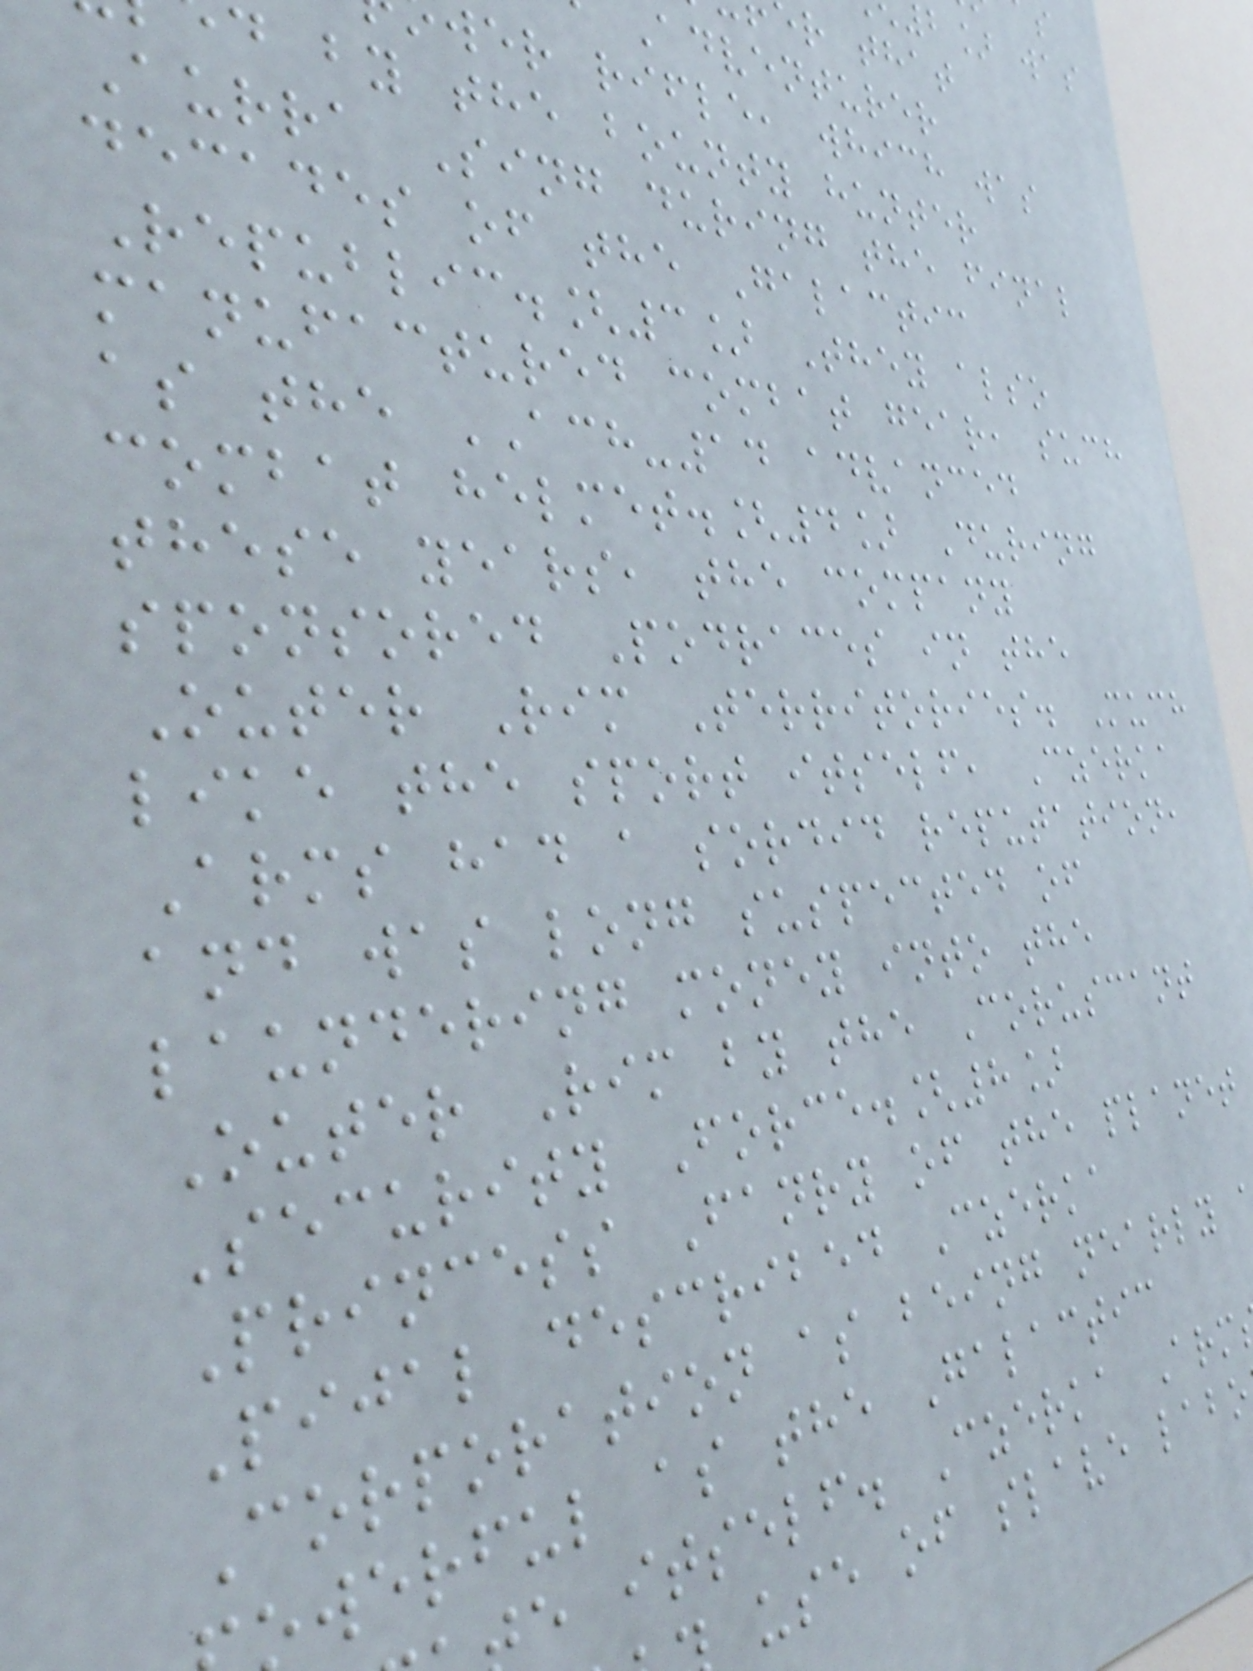Adventurer
wer rifle, which was
d by the bounty hunter
Aurra Sing during the final
decades of the Galactic
Republic.[3] They also
manufactured combat gear, such
as the ACH-14 advanced
combat helmet.[4] During
these years, the company
sponsored Podraces in the
Outer Rim Territories. Much
like the sport itself, Czerka
Arms had a sordid reputation,
and was long suspected of
laundering money into the
Outer Rim by the Coruscant
Security Force.[8]
Princess Fanry of the planet
Pijal described Czerka
Corporation as being nearly
werful as the Galactic
e itself. Czerka Arm
use of slave labo
